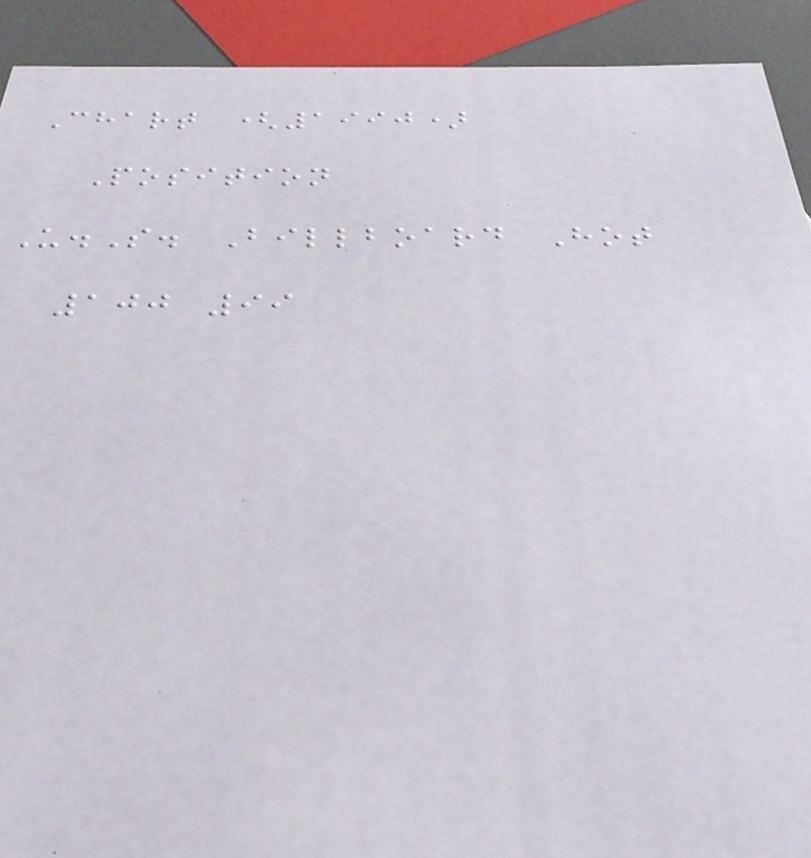Chart (1990)
Position
U.S. Billboard Hot
100 99
